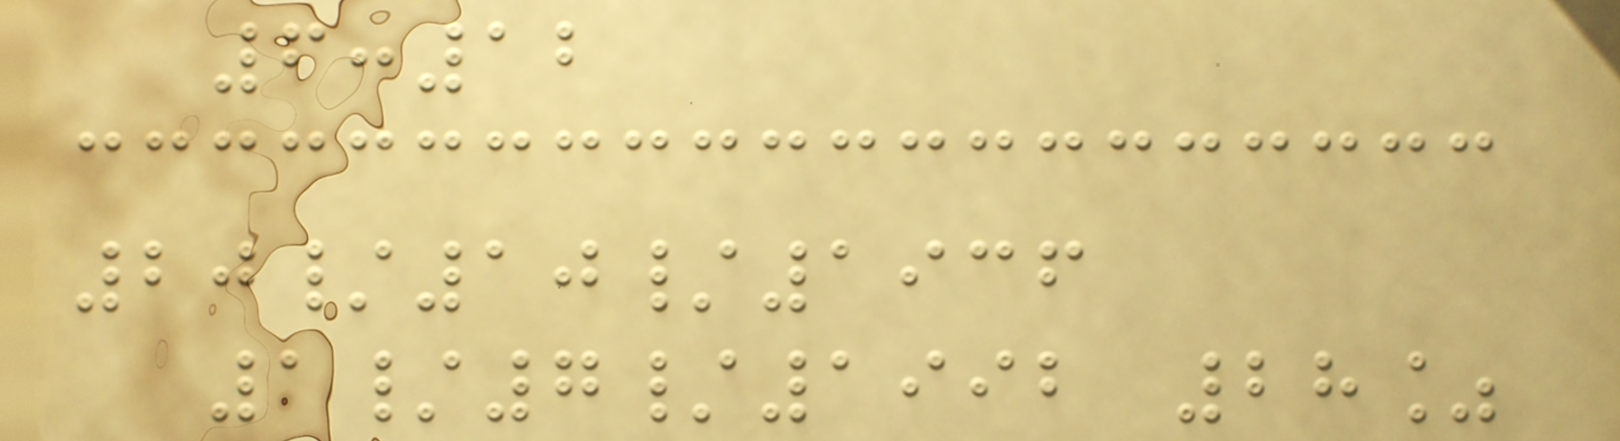6:12
20/10/1936
1/7/1992 28%
